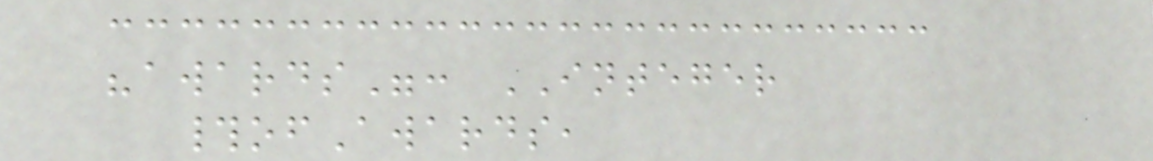"awards": INTEGER
#ofAwards,
